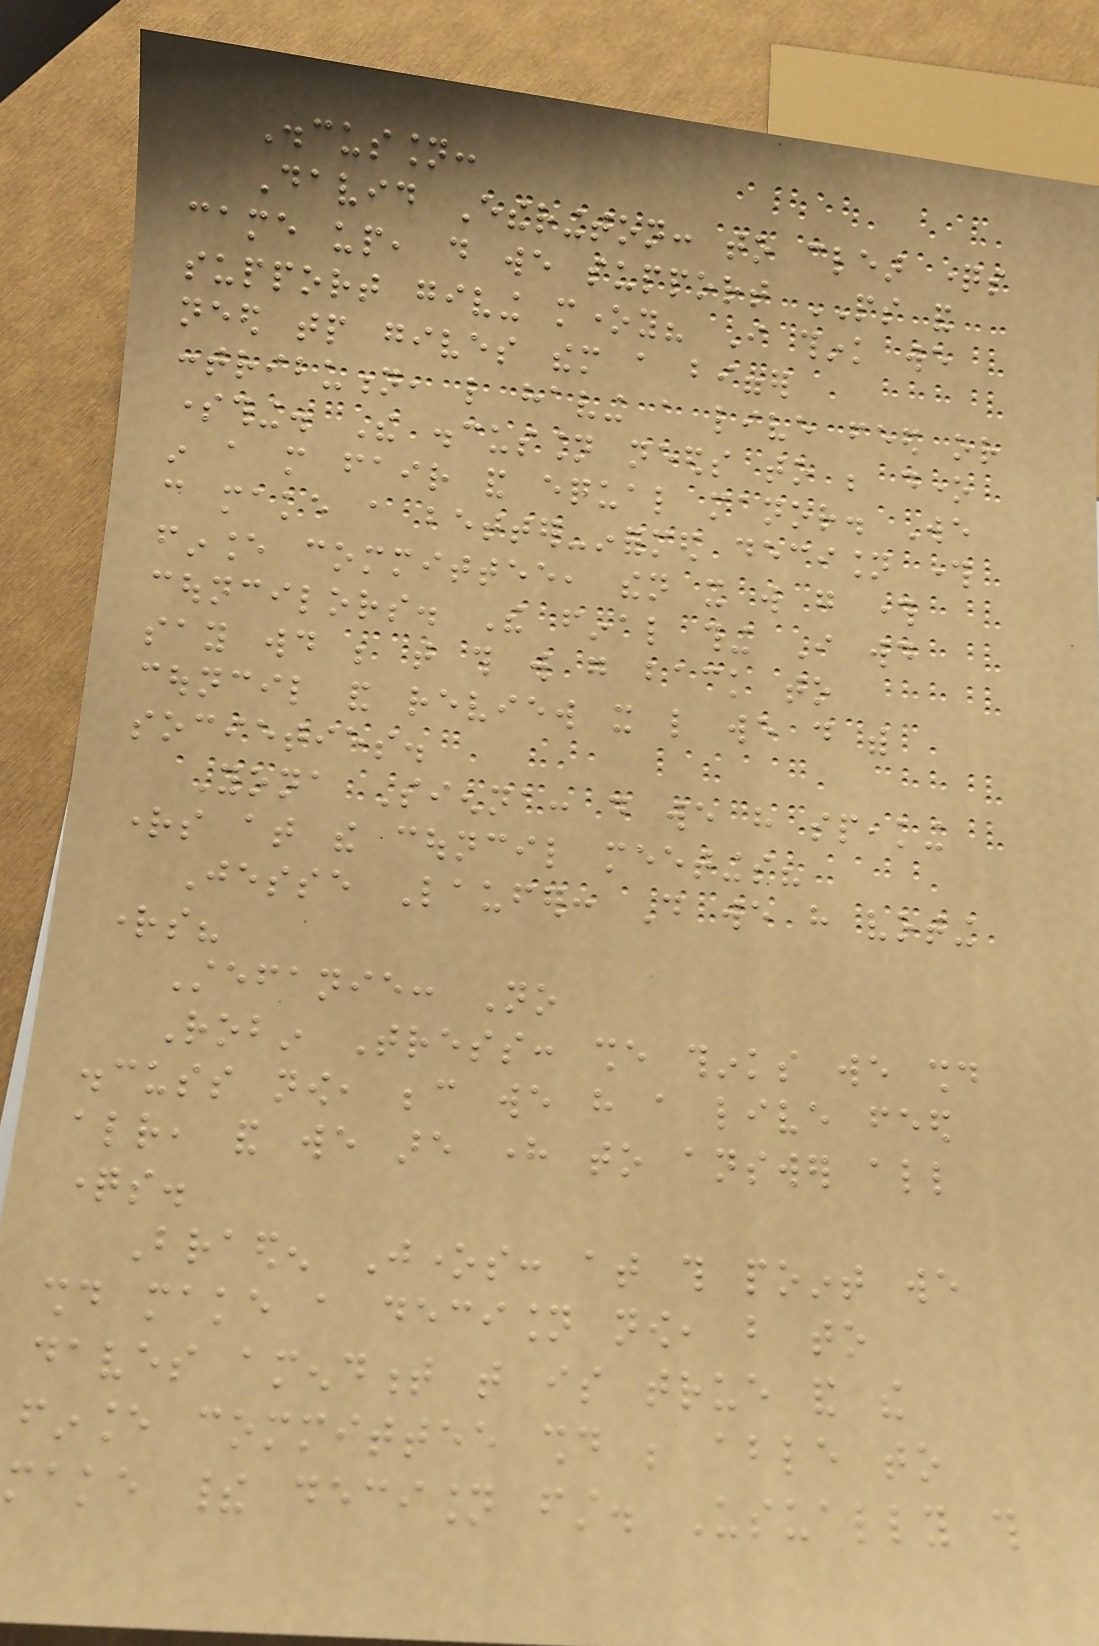Discussion:
David Etherington: to clear questions
came up, do we support PS and
support giving money? I think we
need tp gives them a bigger
contribution, like having a live feed or
something. The discussion needs to be done
in a more fair and equal manor. We
can make a better-informed decision through
finance committee, then it will go through
councilors. The final thing I would
say would be that this will go back to
council and review it like we do with
societies.
Yona Sienna: do we have speaking
rights at the council meetings?
Jesse Laufer: Do we have voting
rights?
Stefanie: No
Robin Tress: she thinks we should
discuss now, because we have a live feed
already, and we are here to answer all
questions.
Braeden Jones: at this point we
should make a decision now, but to
daves amendment that is true and the
finance committee should be able to
make their decision first. Usually this
